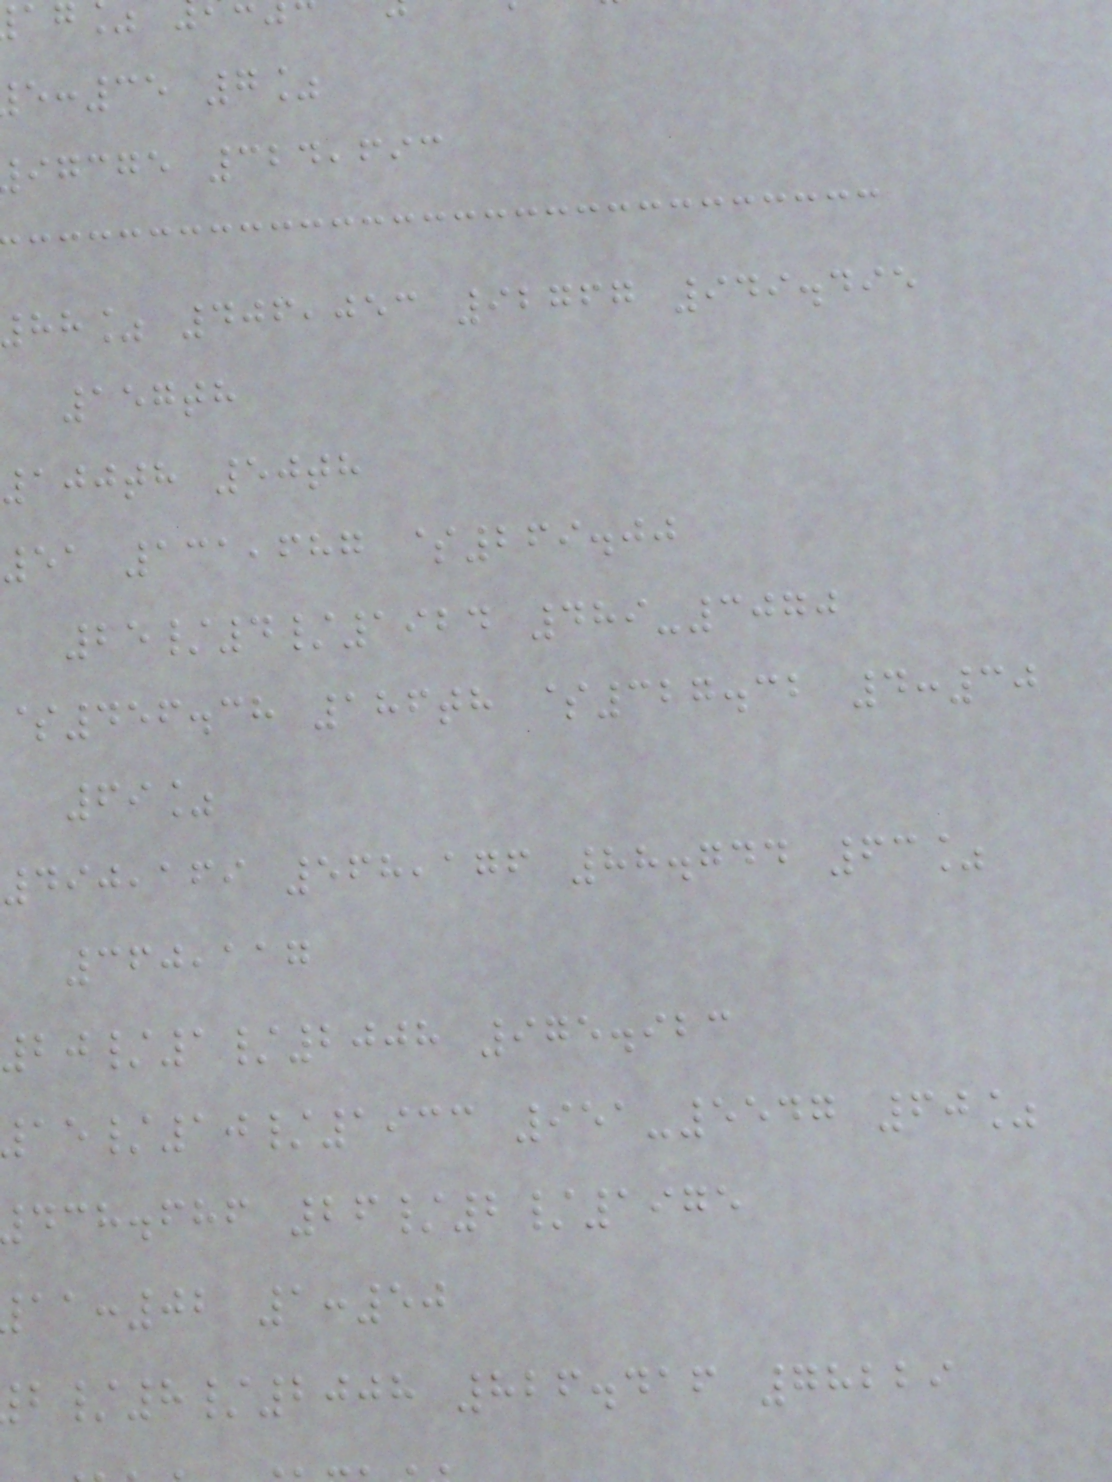:35 7%
igcge 324,693
hh% 406,053 92767 949.495
157th
100th 50th
51 131,687 $269.00
25/4/1924 489-3070
$456.38 186th $327.32 4:30
69%
490,169 568,176 88.744 63%
360,117
20/1/2008 975.923
15/10/1933 951-5547 60%
dch.fhf 26/2/1975
:02 1:50
/8/2008 826.416 78229
